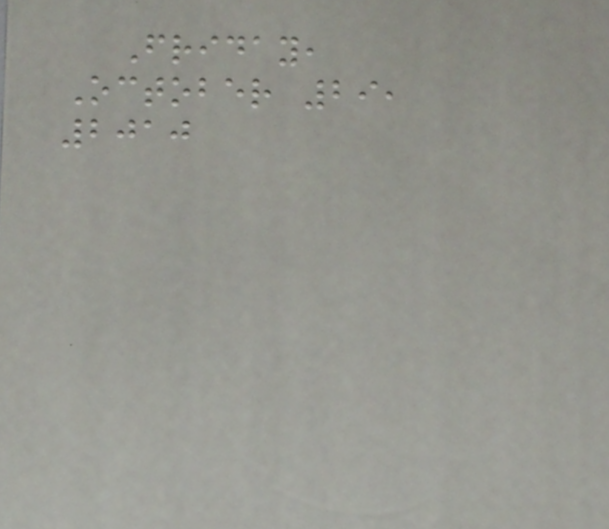Friday,
October 29,
2010
